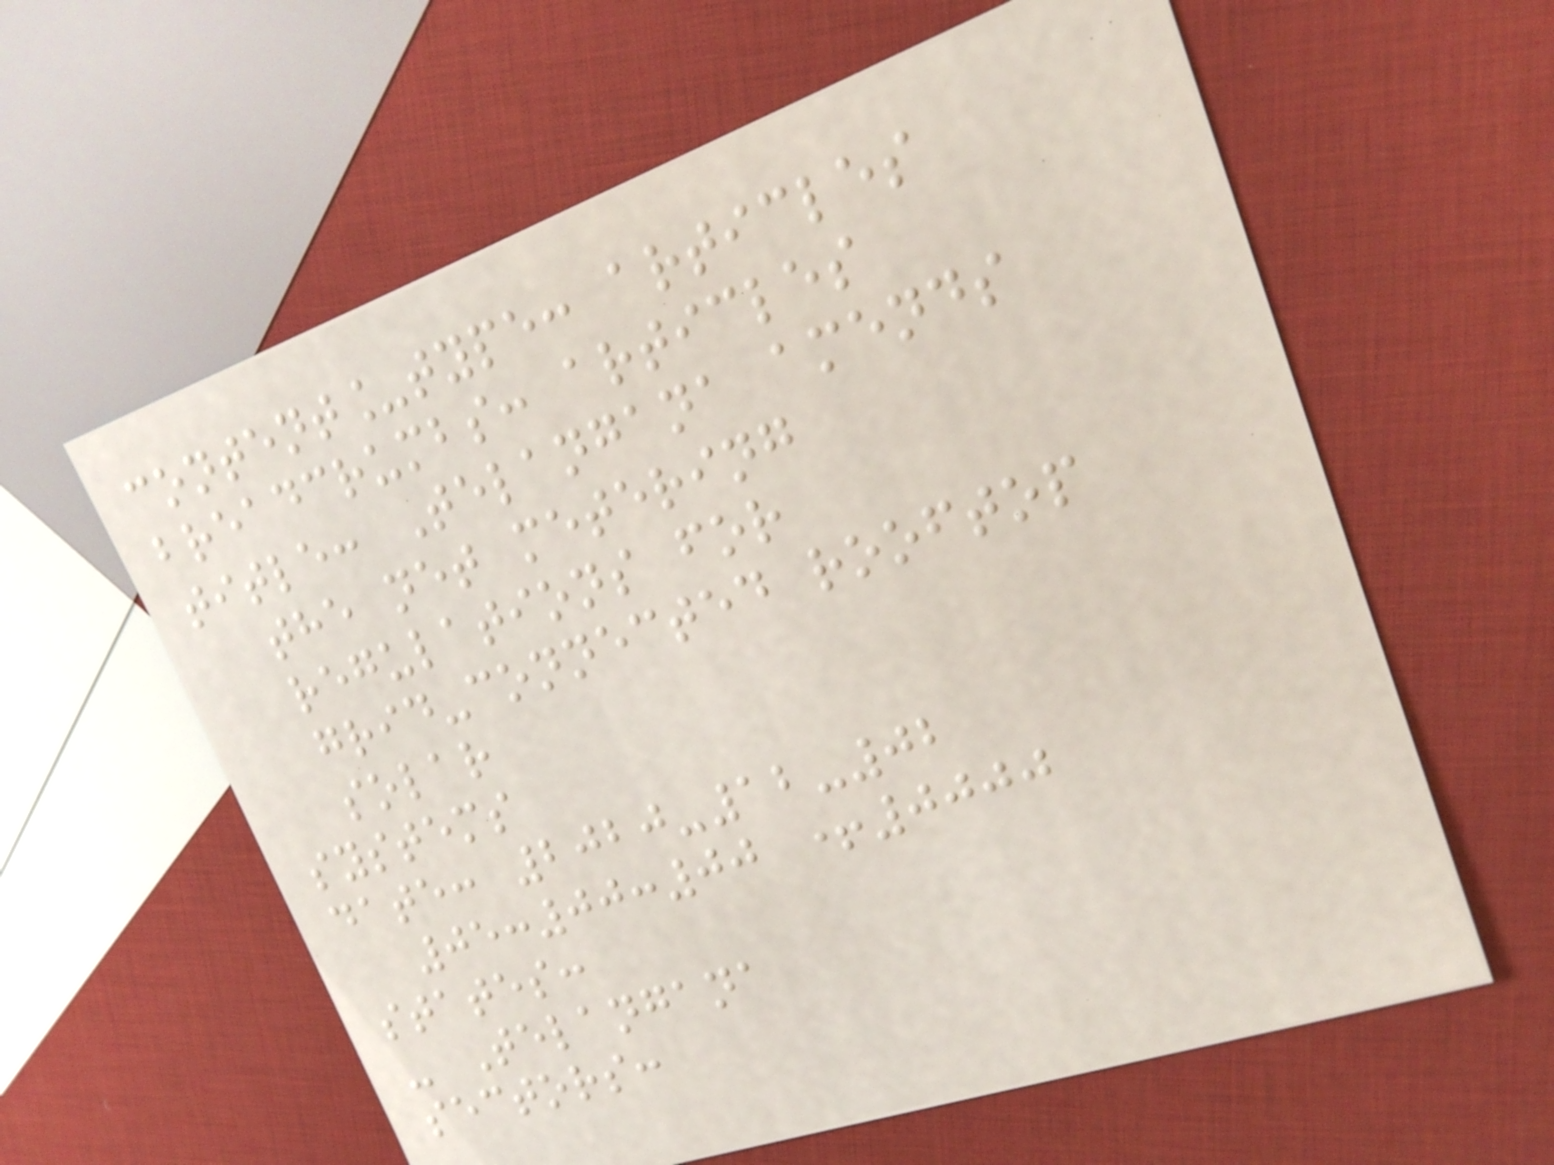content_type: articles
breadcrumbs: articles
title: Telangana amends
the net metering
regulations for
grid-connected rooftop
solar
systems
date: 2020-12-02
05:00:00 +0000
states:
- Telangana
sectors:
